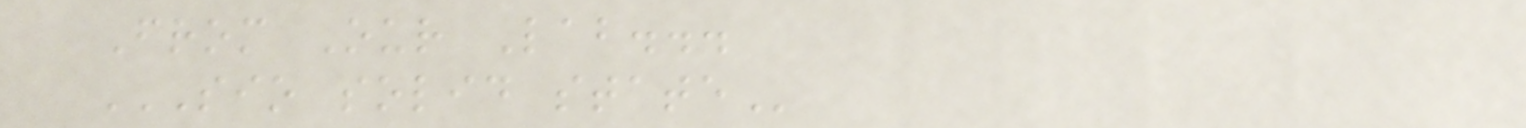From Our Lab...
SIO SOLID STATE
